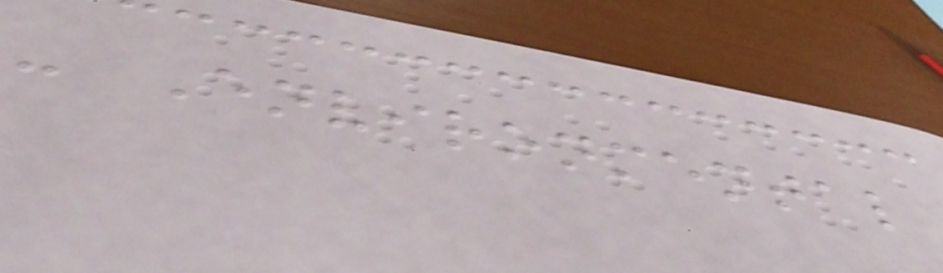- Environmental
